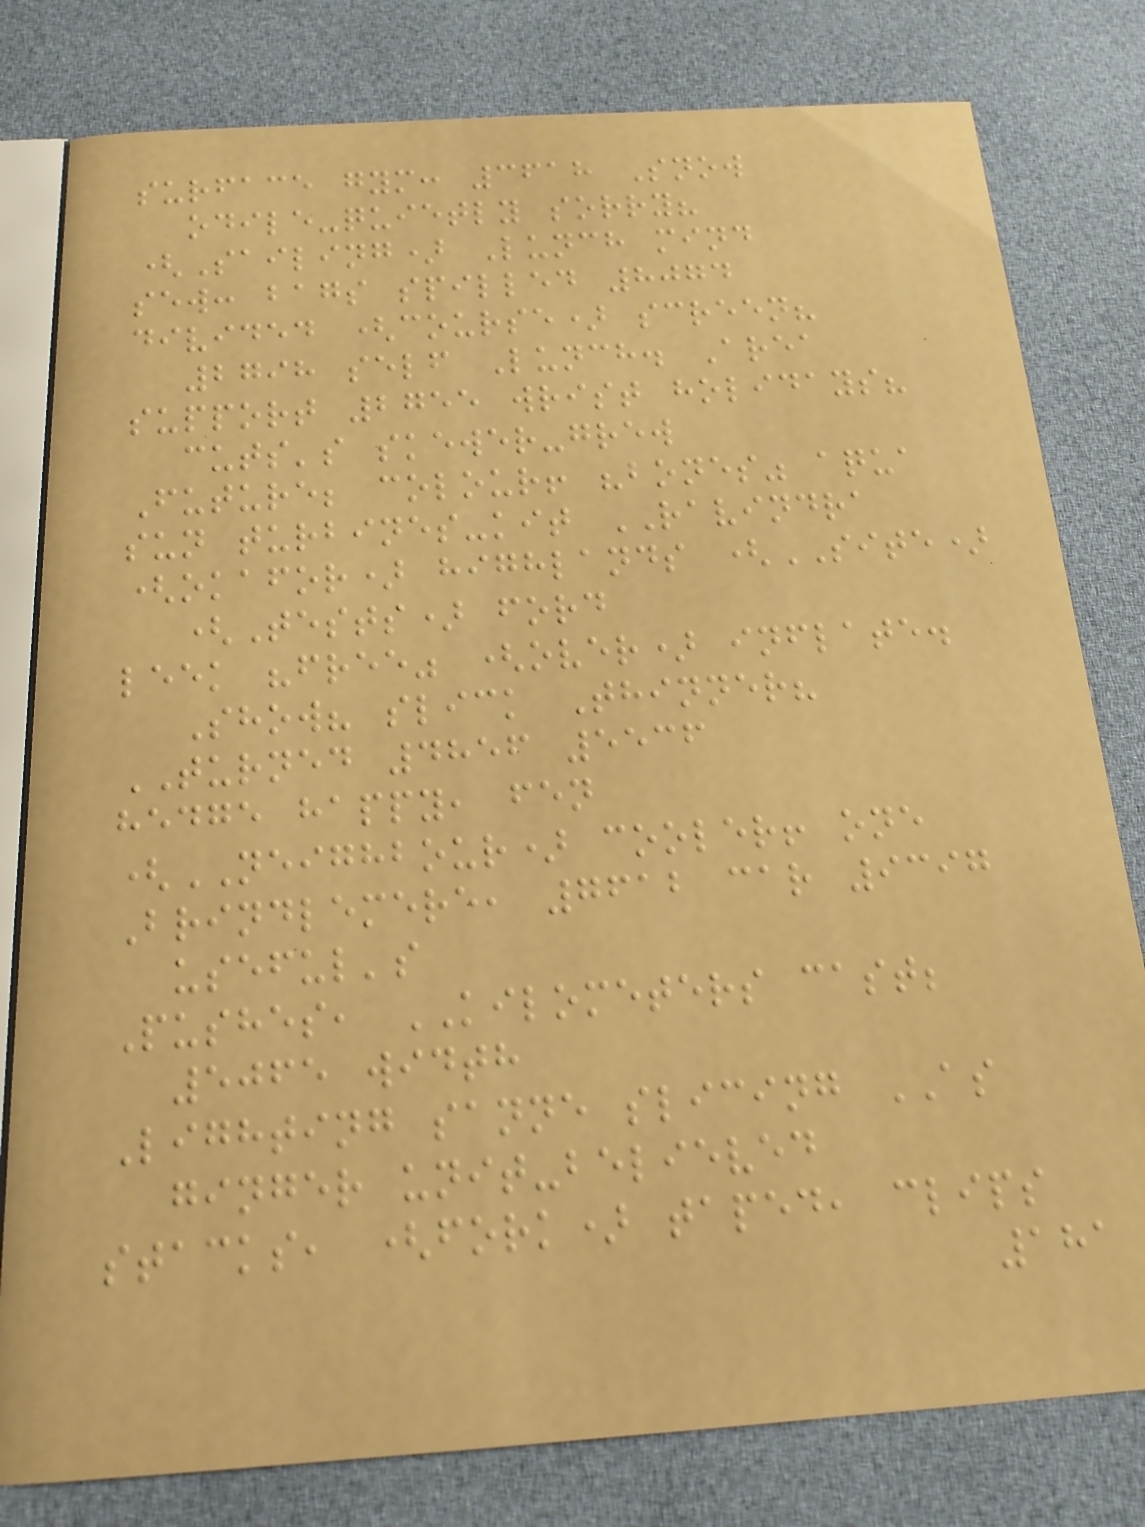surface gym: 3618 Snow
odile-quietly sorry?
(Sailing) Lunch mind
sew: bags spilled 8074
divided (course) screen?
2798 self Lunch. Area
support 2755 wrist holidays?
cuts's skewer-grew
Future; colour! "bones" aqua
sun turbines-kit RAVINDRA
(okafor) highlands (SITE)
(Tests) ford
leek "free" (over) inflate.
Show? slick Thinner?
TURNED 4856 5536
hedge happy, fen
(NEIGHBOUR) cooler! one
Brindlemere, 7612 car 9397
useful's
Pushes, KILOMETERS cast;
5065 width
Lighting sanne slicing AS
ginger unit-believed
stacks, (fork) taped, clips
181
